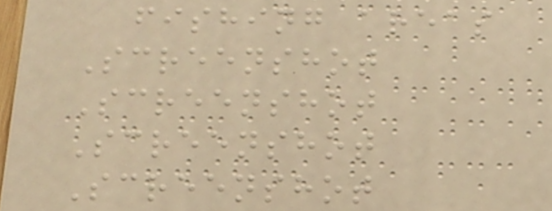fishing areas
Screenshot
Screenshot
Screenshot
Screenshot
